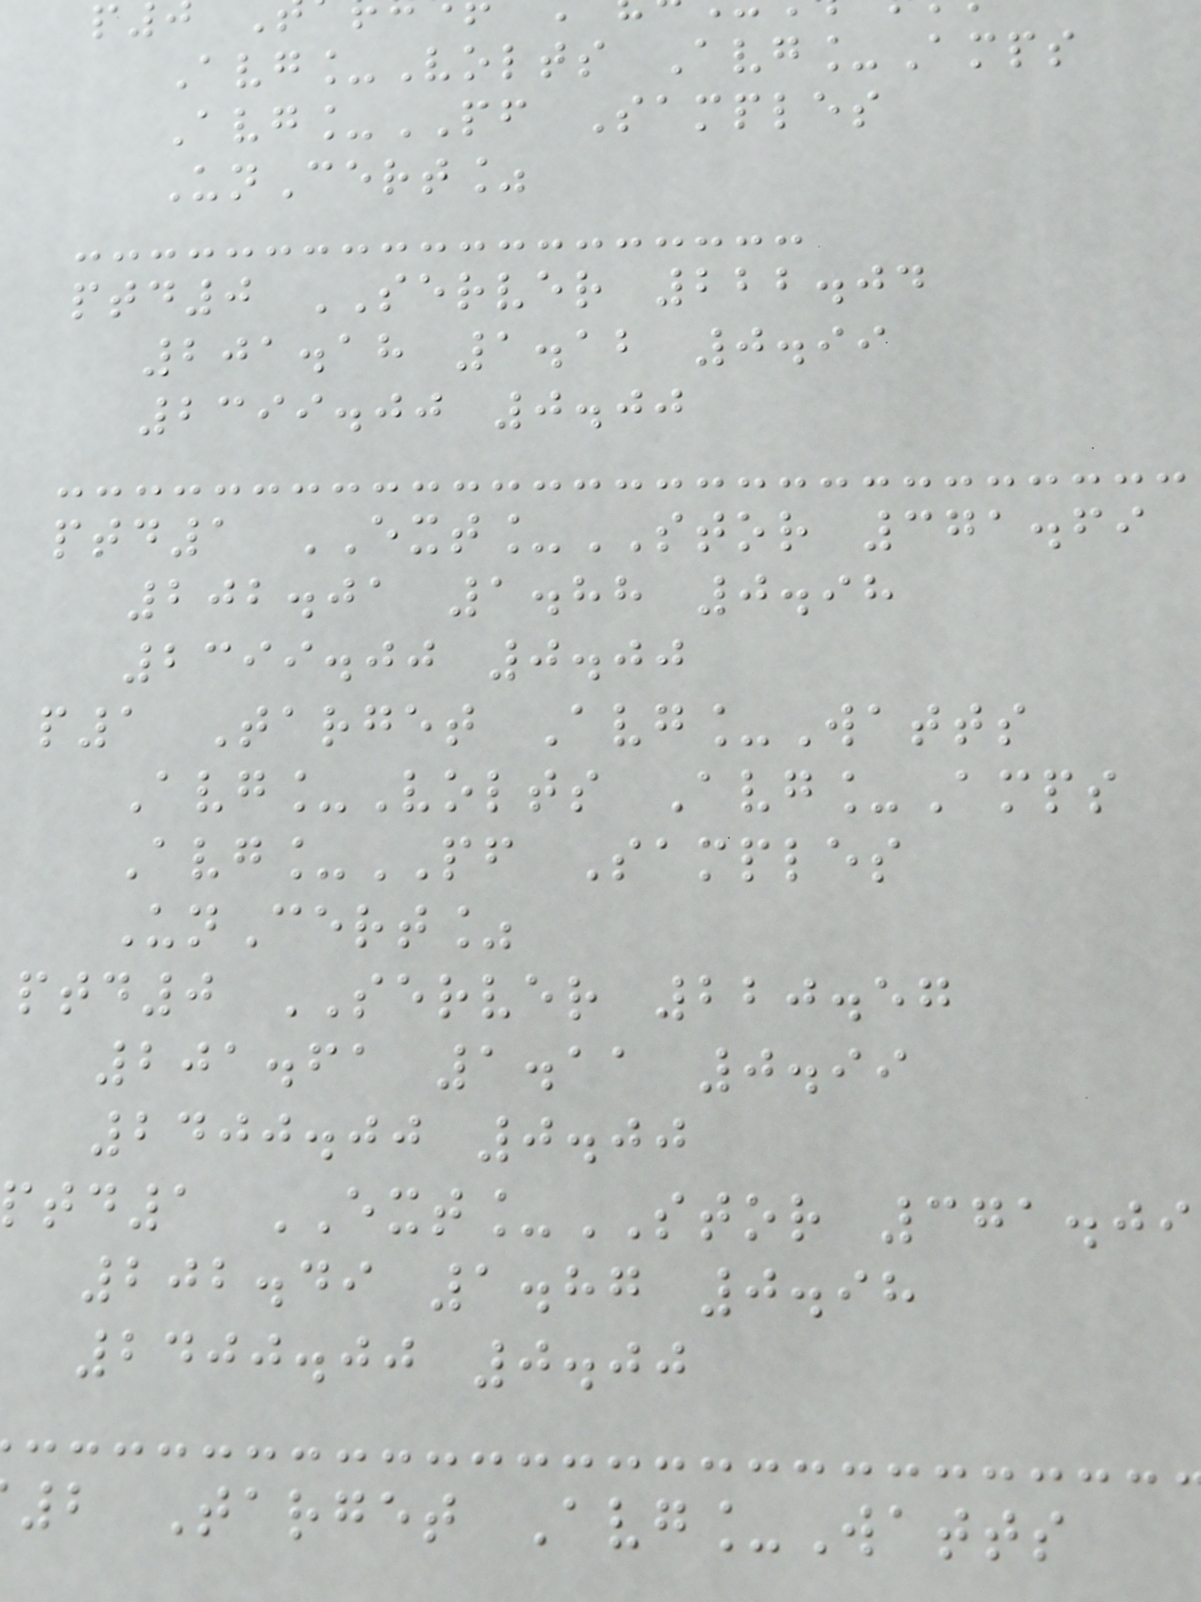Avg_Volts Avg_Amps
Avg_PF Samples
UnCert%
ptd0 SERVER 222.04
201.18 1.12 0.99
2399.00 0.00
ptd1 EXT_STOR 371.69
202.01 1.88 0.98
2399.00 0.00
p1 Target Avg_Watts
Avg_Volts Avg_Amps
Avg_PF Samples
UnCert%
ptd0 SERVER 220.57
201.61 1.11 0.99
2400.00 0.00
td1 EXT_STOR 371.09
202.49 1.87 0.98
2400.00 0.00
2 Target Avg_Watts
